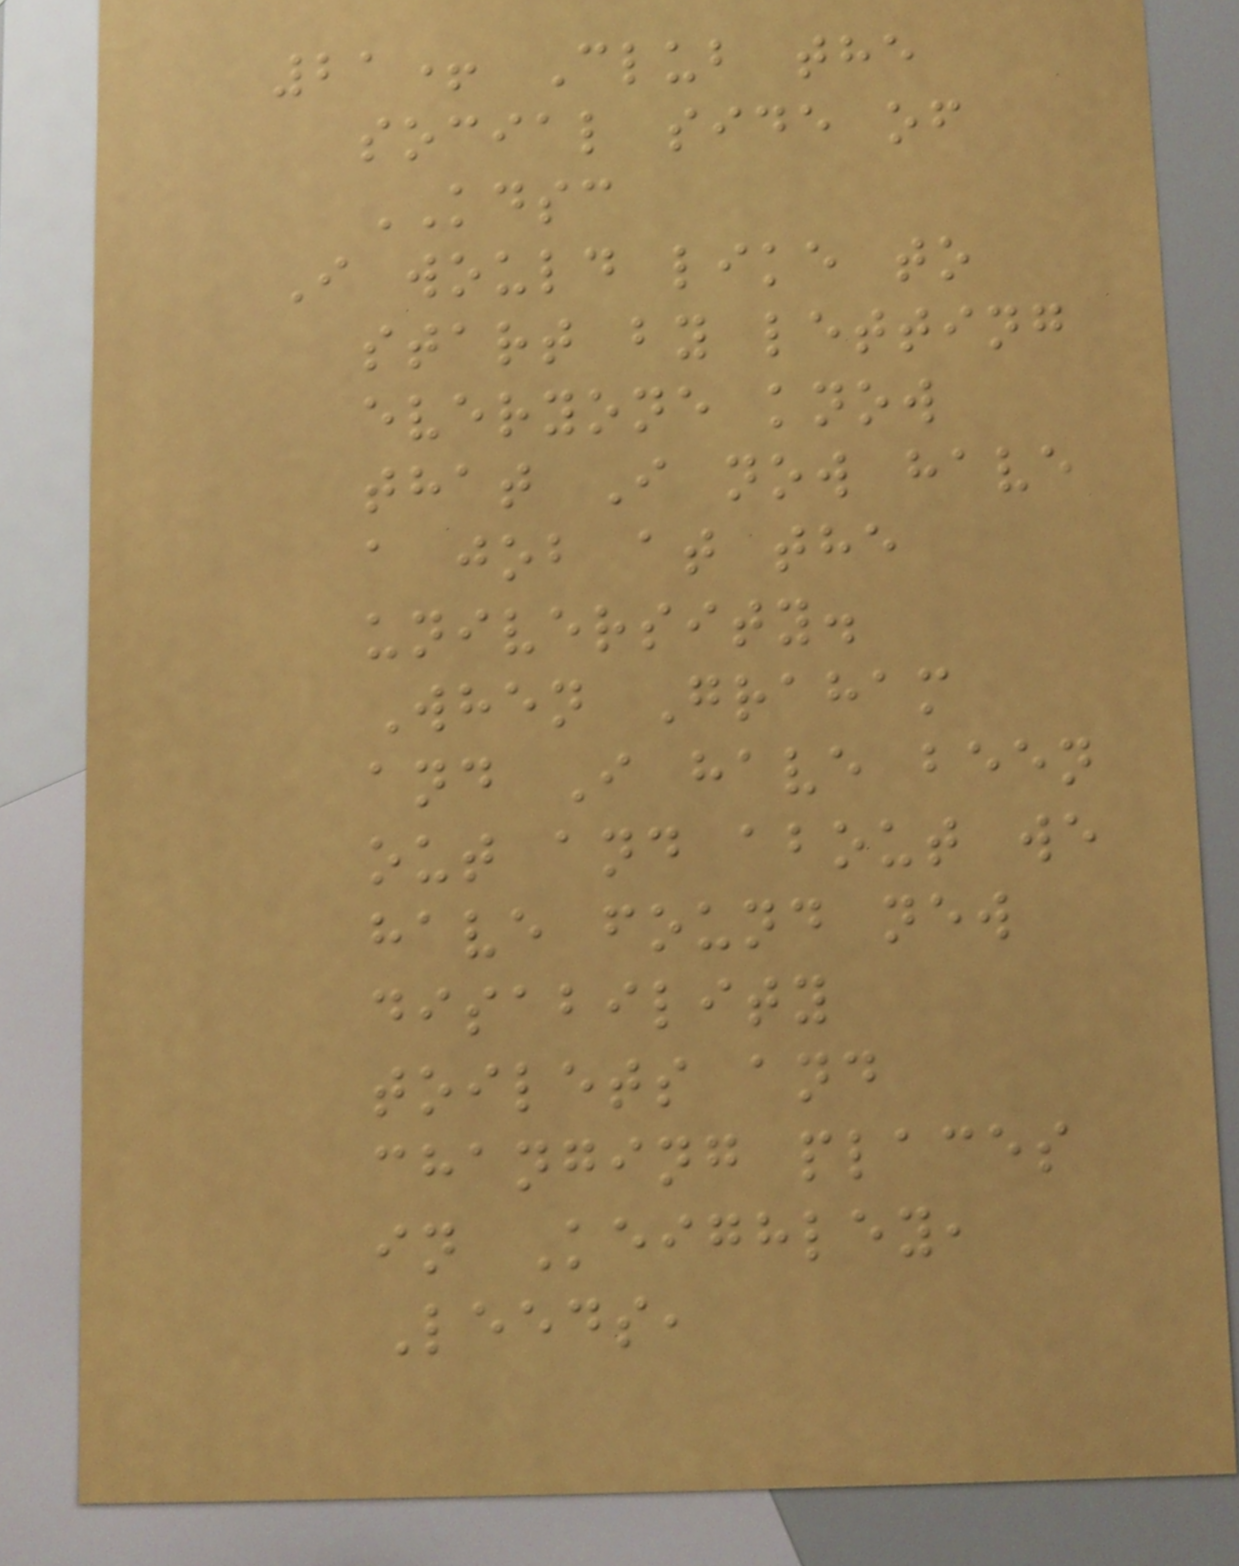21+ Club the
social side of
KDSC
I would like to
start by letting
everyone know
that I now have
a job at the
university.
When Graham
and I have been
out and about we
have found new
disability
toilets and
changing places
in Keighley,
Leeds,
